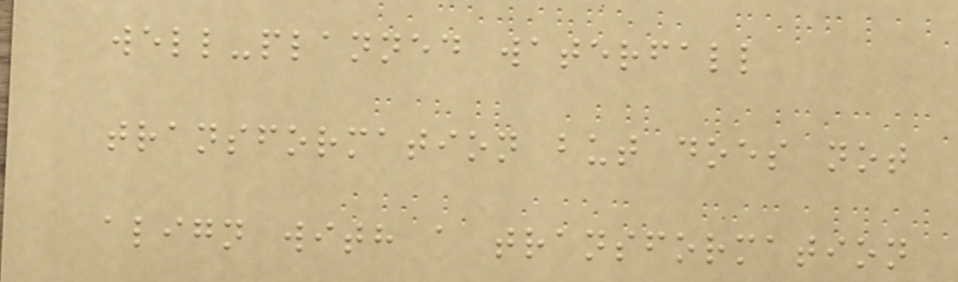well-planned waterfall
transformation but does not
align with a transformation
